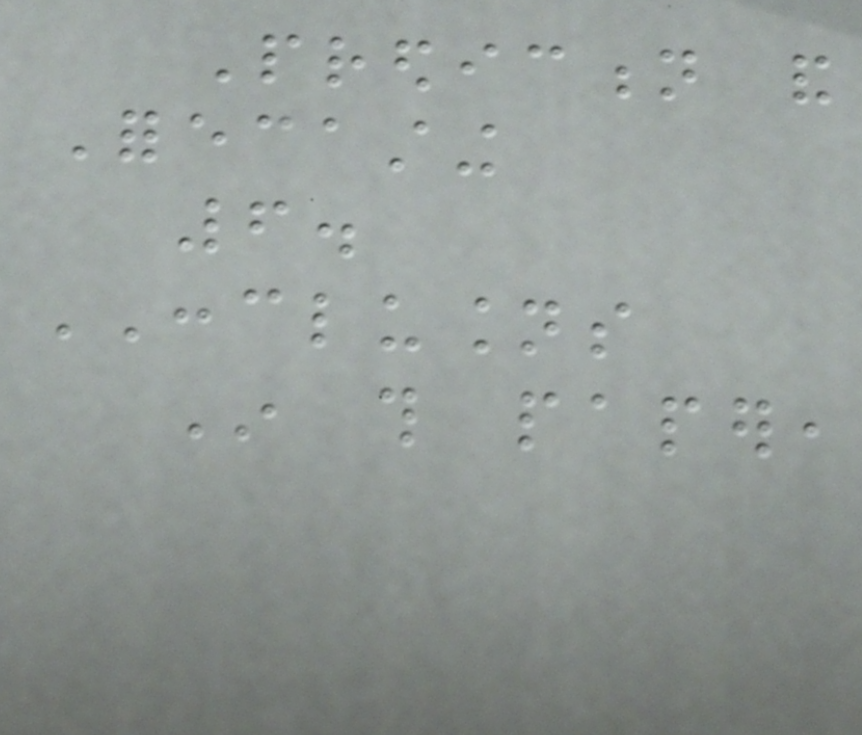Prediction and
Forecasting
6.
CONCLUSIONS
In this paper,
